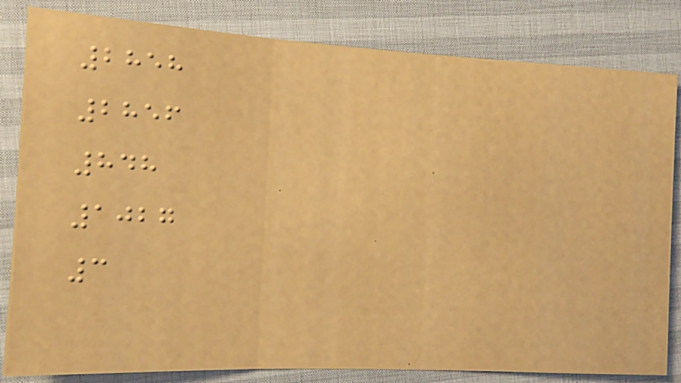2858
2856
848
1027
3
